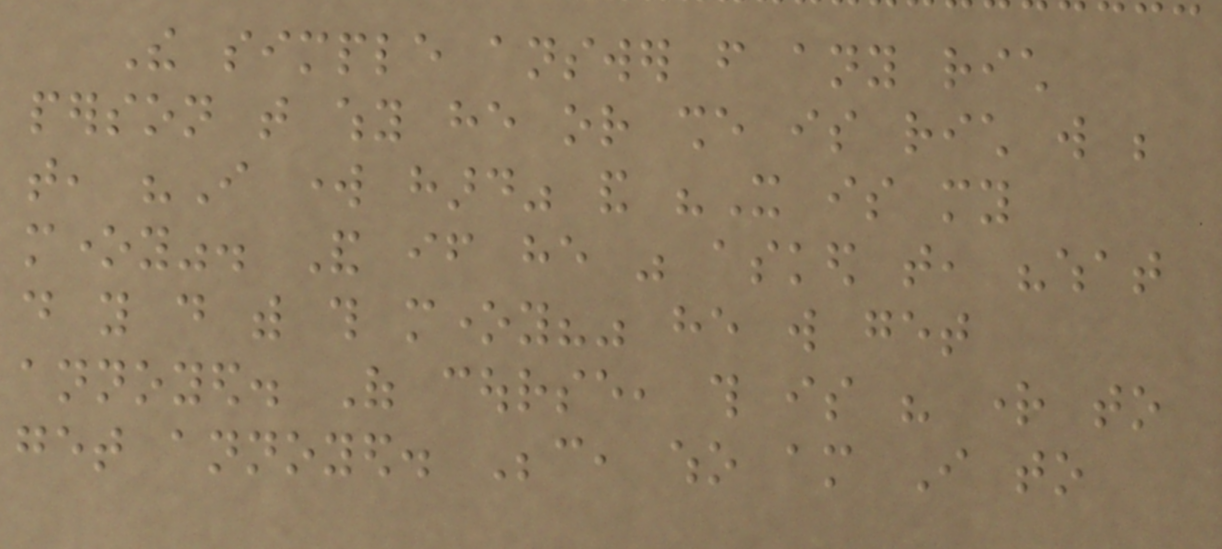The simple answer from any rich
person that why he or she is rich will be
that, "I work hard" and "It is my
money". And if he was asked that, "what
do you do with this money?" he will get
annoyed. Of course, this is his right to
get annoyed. Because, who am I to
